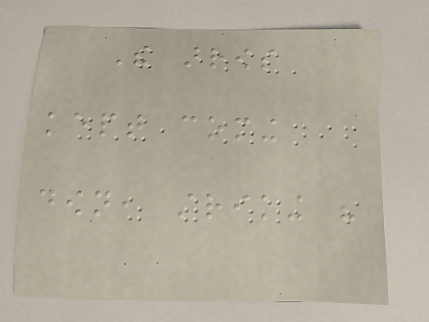The arrows
kept coming
down, striking his
